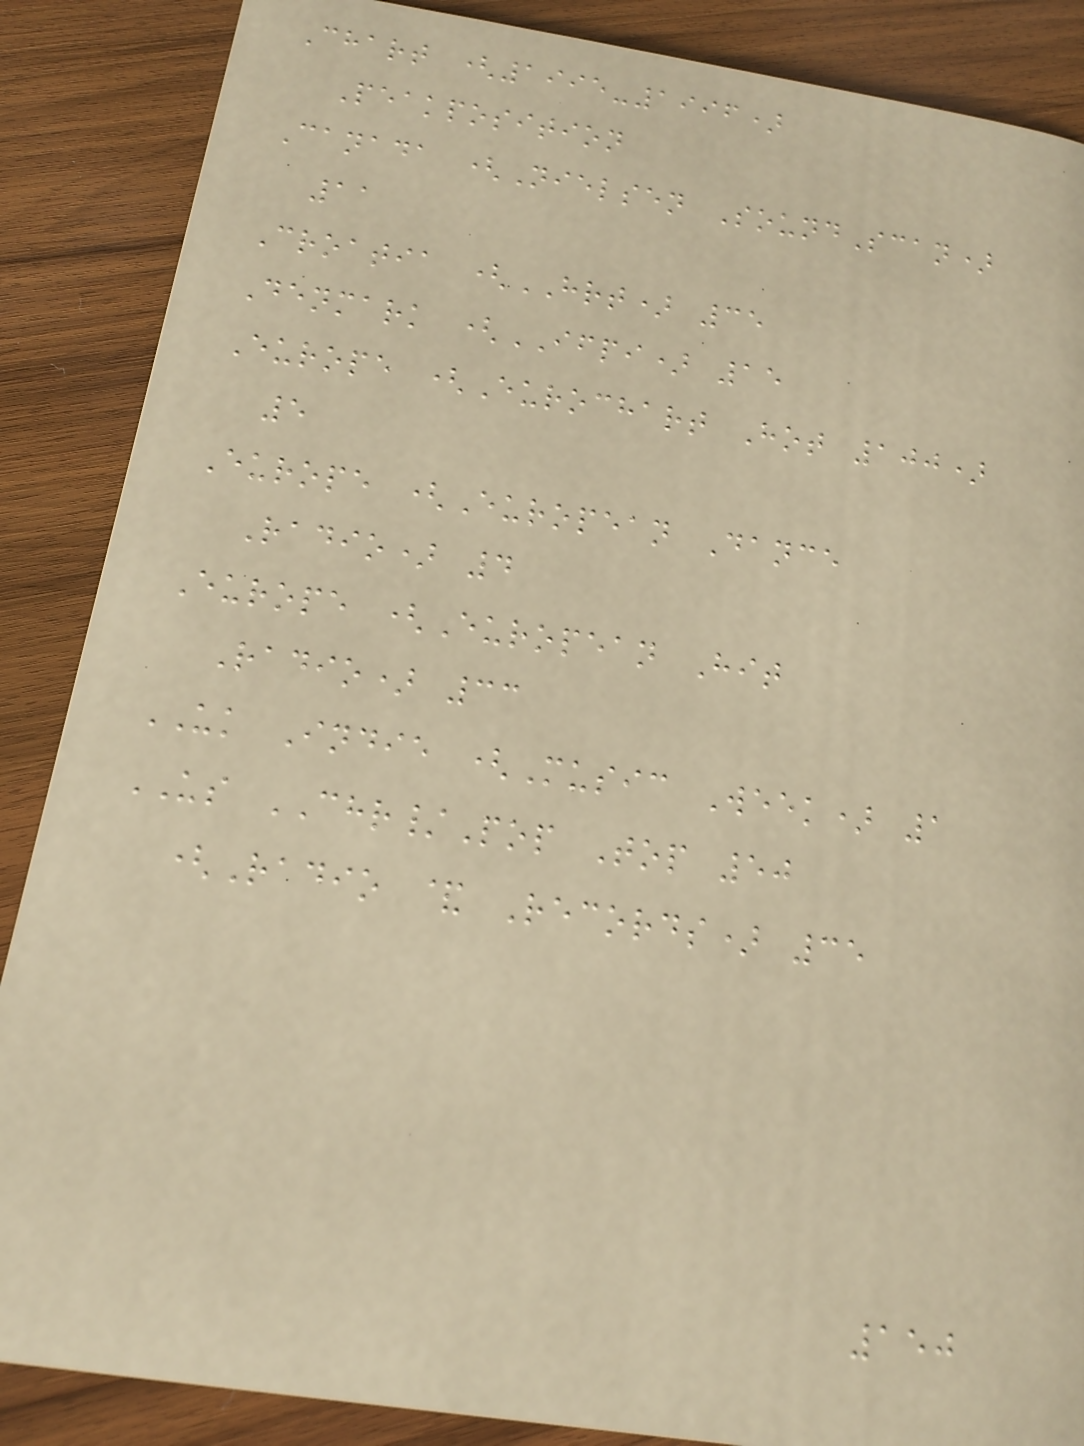Chart (1995-1996)
Peakposition
Canada (Nielsen SoundScan)
11
Croatia (HRT) 35
Denmark (IFPI) 15
Europe (Eurochart Hot 100)
5
Europe (European Dance
Radio) 4
Europe (European Hit
Radio) 33
UK Indie (Music Week) 1
US CHR/Pop Top 50
(Radio & Records) 35
150
